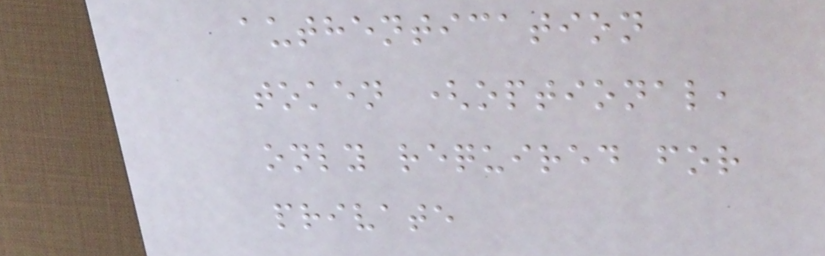authentication
token (optional,
only required for
private
